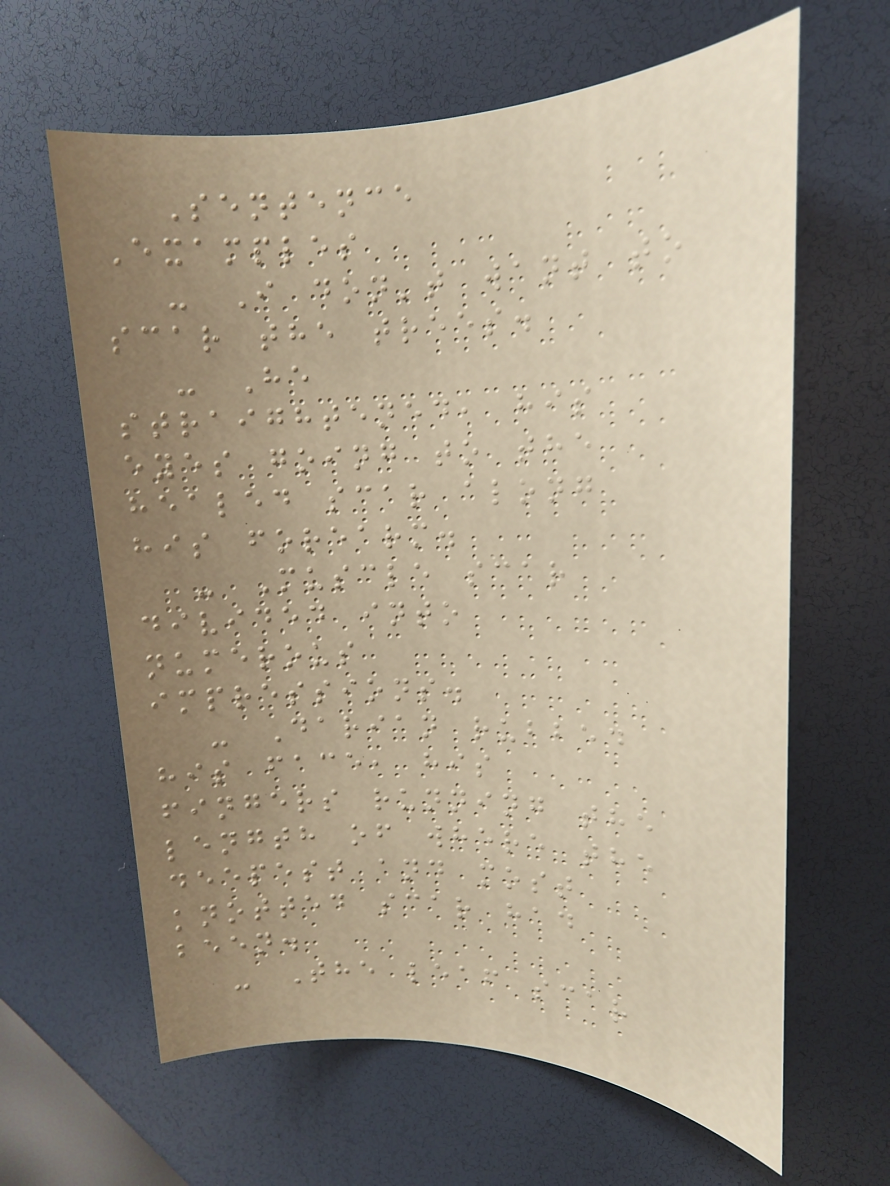Sentence
Examples
- I don't want to
scar the trees.
- He
straightened, his
eyes going to the
healed scar along
his forearm.
- Muscle scar
divided into
numerous
impressions.
- Darian rubbed
his face, his
fingers running the
length of where the
deepest and most
knotted scar had
been.
- The leaf scar
